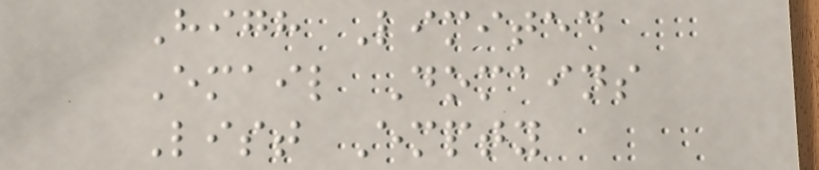High Limited
Email Domains
List Empty
